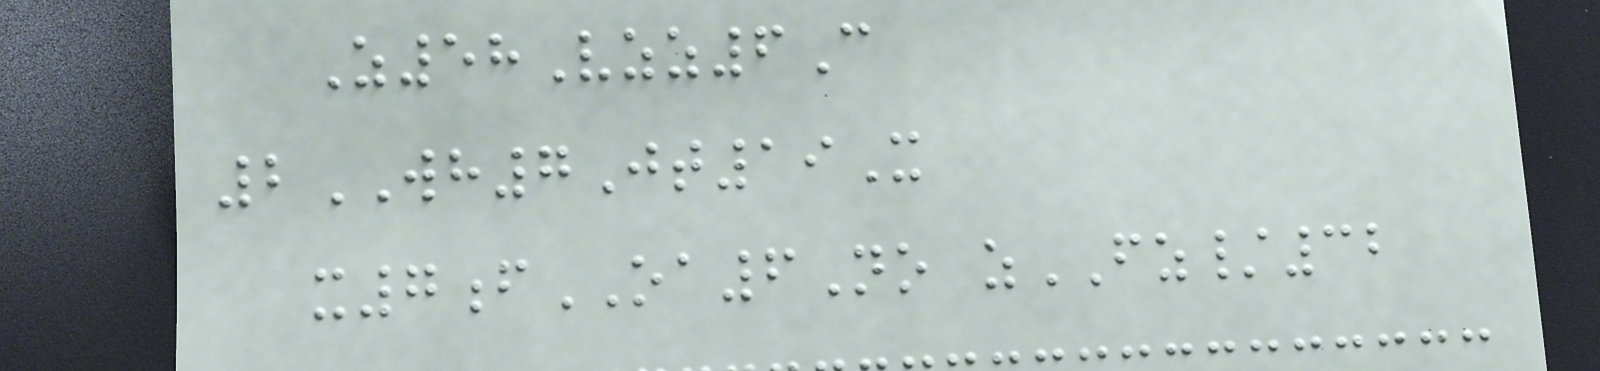Z58Vzz6C
2WH7Jt19X
x7fOA6No zFZ/32
